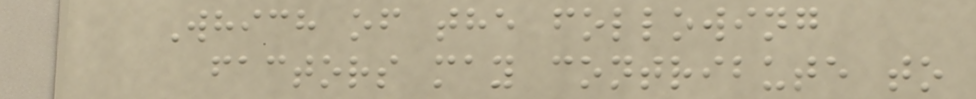Which of the following
factors may contribute to
